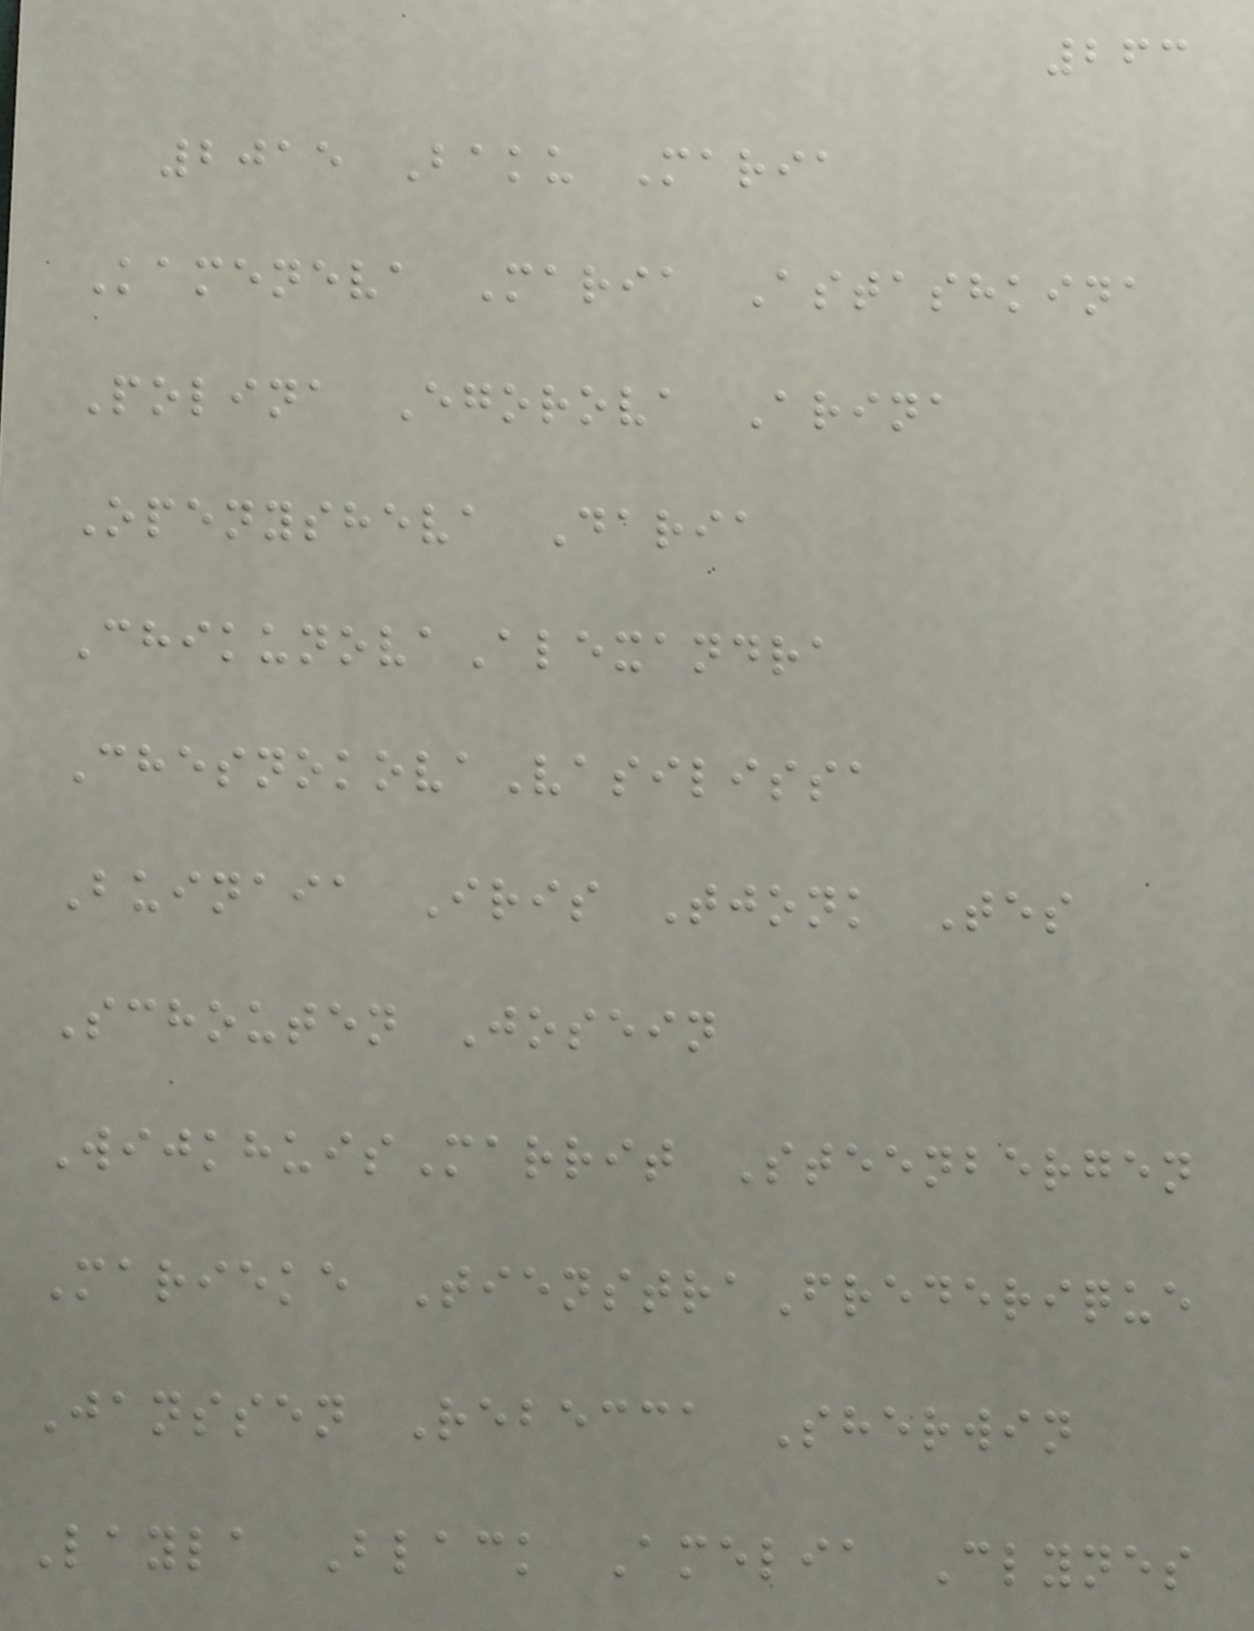263
2015 Baku Maria
Kameneva Maria Astashkina
Polina Egorova Arina
Openysheva Daria
ChikunovaAlexandra
ChesnokovaVasilissa
Buinaia Iris Tjonk Tes
Schouten Josein
WijkhuisMarrit Steenbergen
Marieke TienstraFrederique
Janssen Rebecca Sherwin
Layla Black Amelia Clynes
